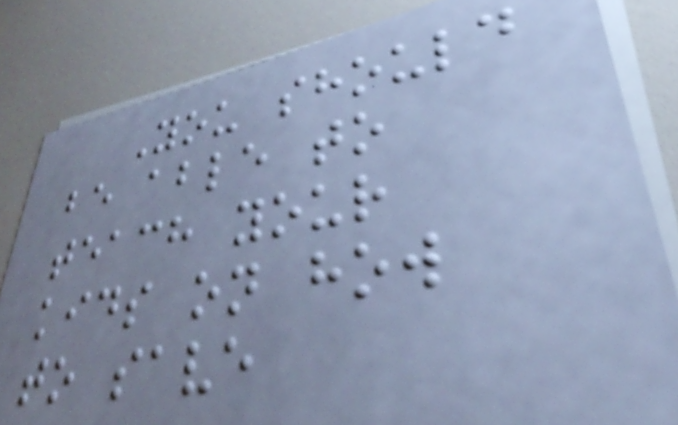You should
be able to
teach your
kids on how
to save
